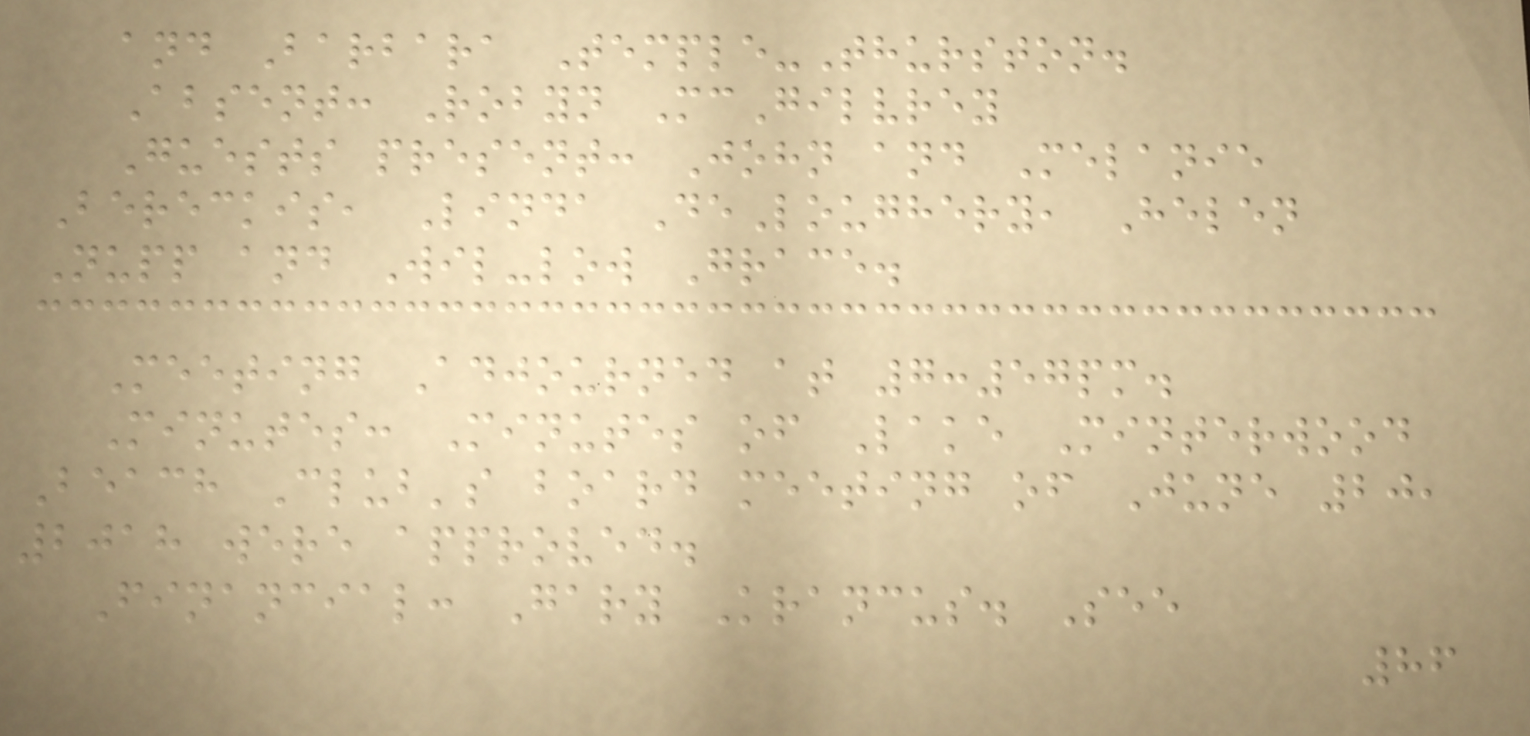and Barbara Temple-Thurston.
Absent: Robyn McGilvrey
Guests present: John and Melanie
Bereckis, Linda DeLoughery, Helen
Nupp and Wil-low Grace.
Meeting Adjourned at 7:57pm.
Minutes: Minutes of Lake Minterwood
Beach Club's board meeting of June 20,
2018 were approved.
Financial: Gary Krancus. See
86
